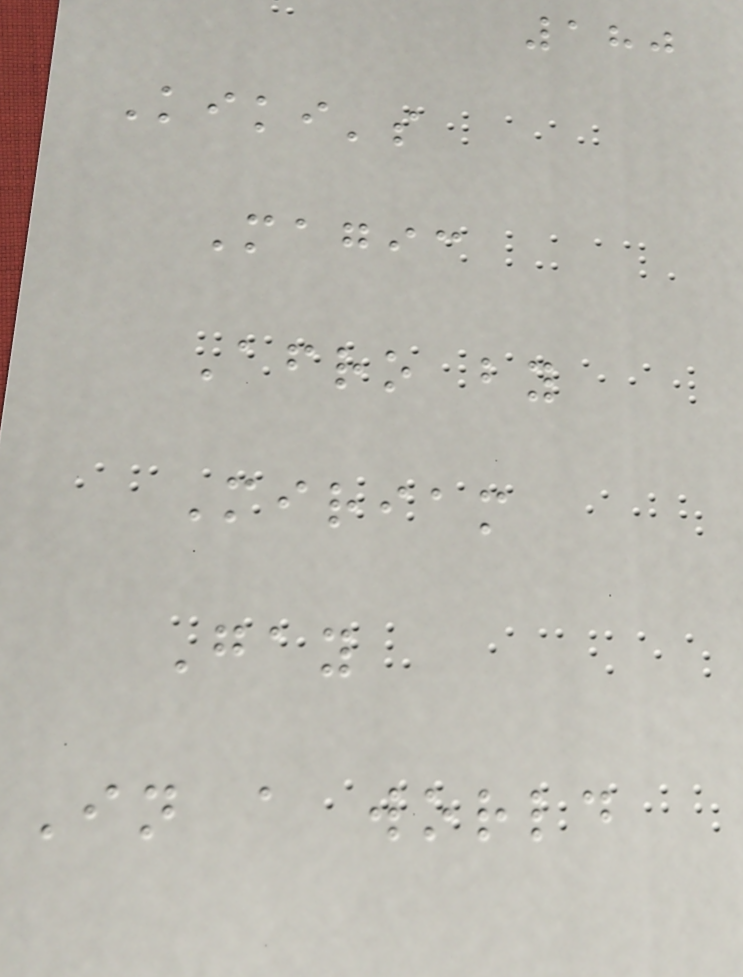180
Kiki's
Magic
Afro by
Miriam
Gay
In a world
